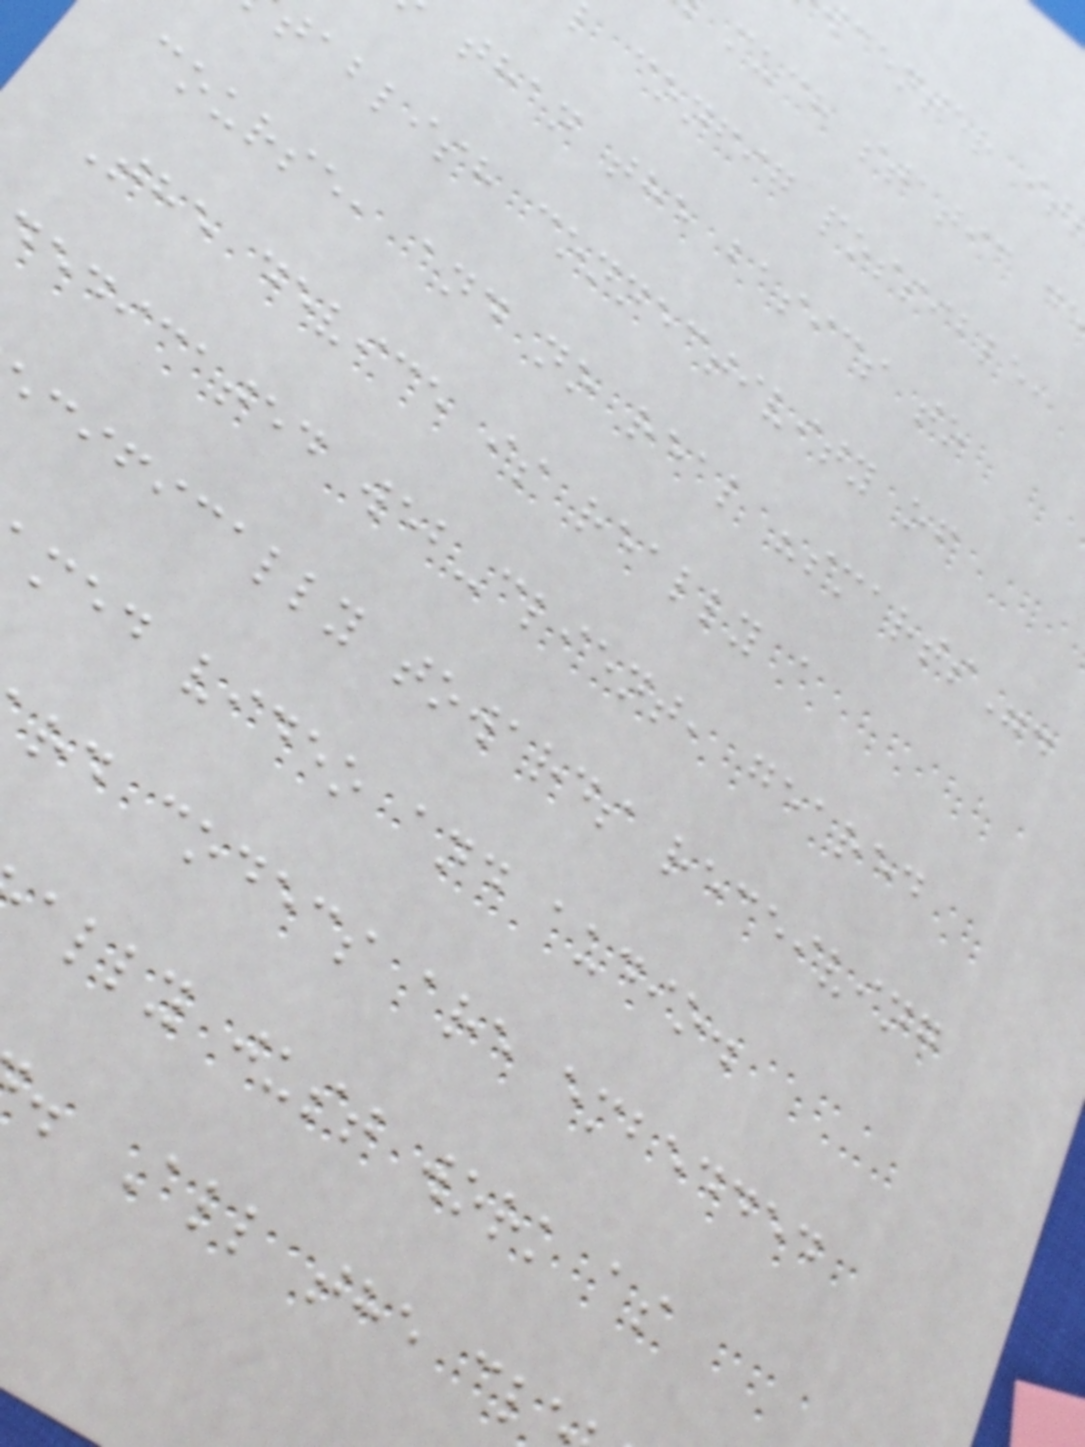center it
much static d
l config possible,
than the basics to
tablish connectivity of
course, and no real "smarts".
The device is really a
edicated web-client, geared
cifically towards receiving
med video and audio.
rd codecs are embedded
ally just work as
. All the cl
